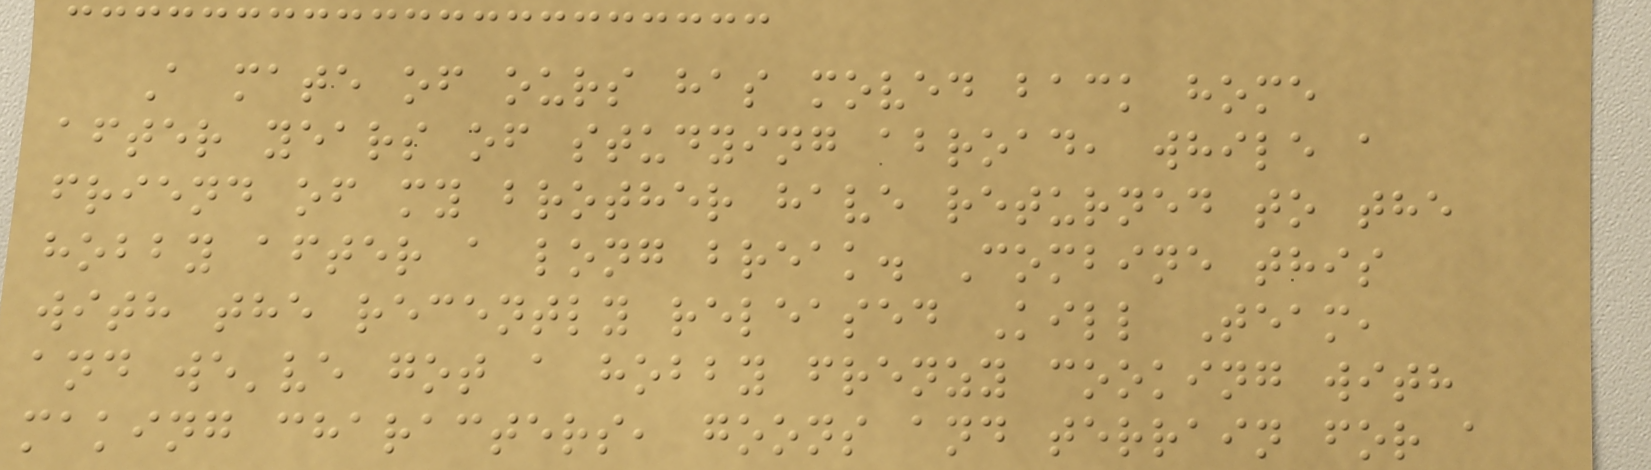A mate of ours has moved back home
after years of studying abroad, while a
friend of my brother have returned to the
hobby after a long break. Combine this
with the recently released Kill Team,
and we've got a hobby frenzy cooking with
making characters, goons and terrain for a
